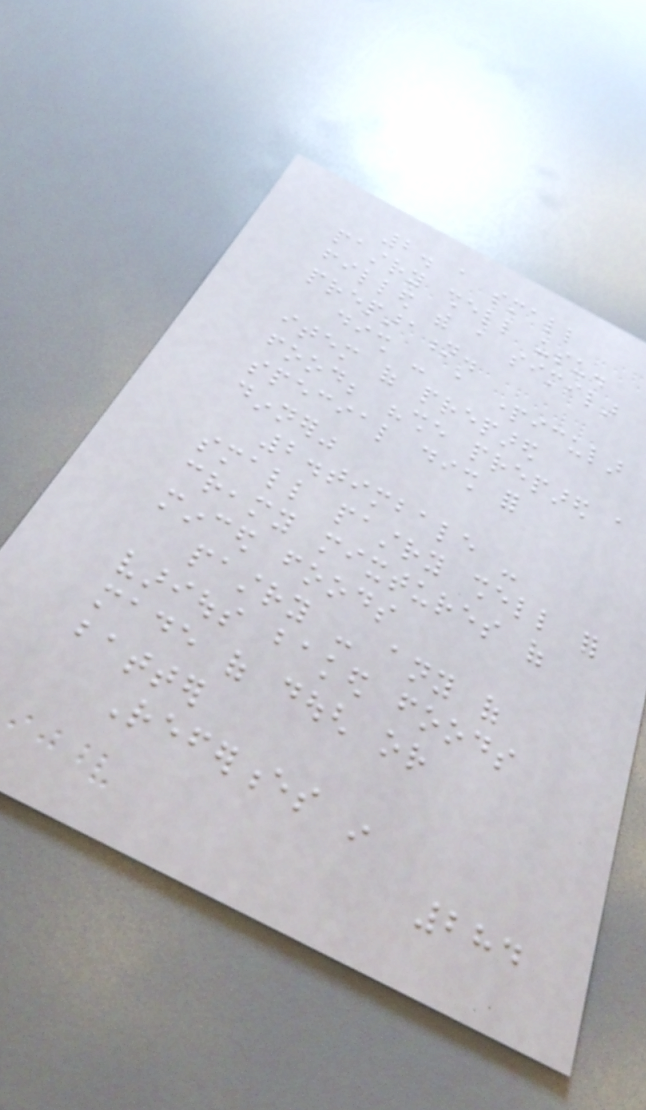2. a small
pastry shell usu.
filled with a similar
preparation.
dish - a particular
item of prepared
food; "she prepared a
special dish for
dinner"
2.timbale -
small pastry shell for
creamy mixtures of
minced foods
pastry - any of
various baked foods
made of dough or
batter
References in
284
